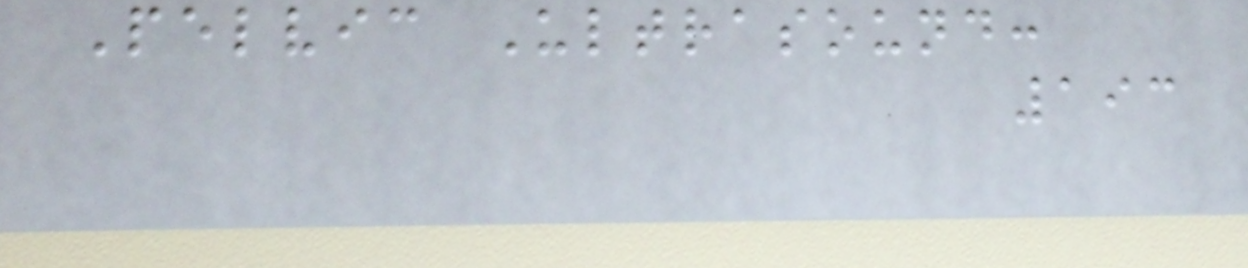Pelvic Ultrasound:
193
